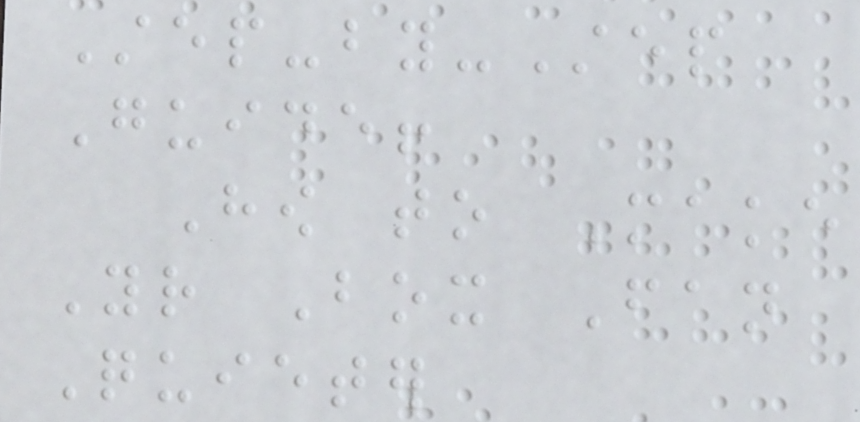Step-by-Step
Guide!
How to Make
Your Box Fan
Quieter
